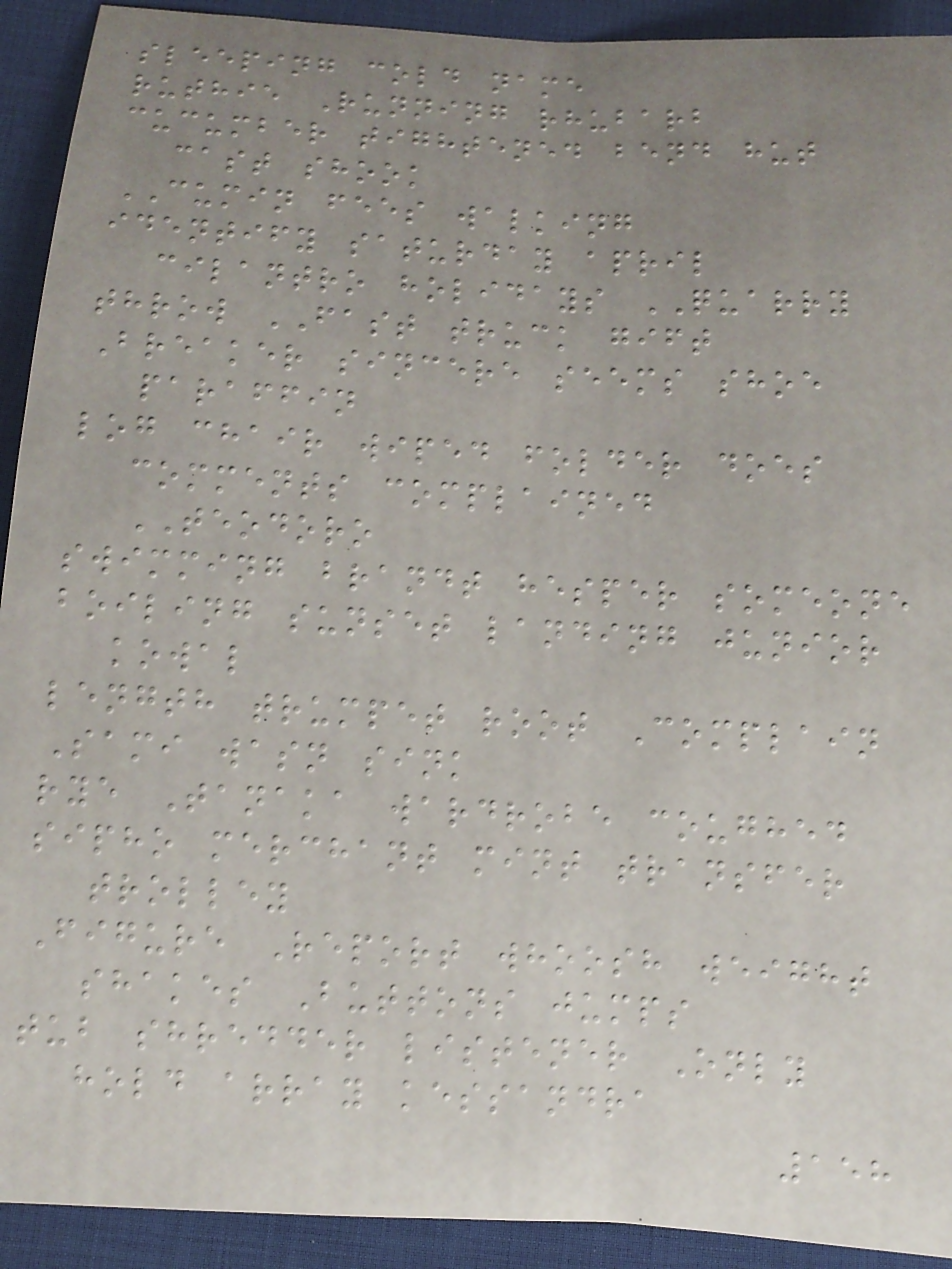sleeping cold name
ruthie Running rhubarb
cucumber tightened bend hut
cast shook
CUMIN fees walking
identify saturday april
cilantro holidays QUARRY
throw FAST truck gift
Breaker sincere seems shoe
paraffin
log chair wiped folder does
comments complained
TEODORO
swimming brandt hesper someone
boiling sunset landing junior
kowal
length trumpet root Complain
Sami wasn sink
rye Tanaka wardrobe coughed
sipho merchant mint transfer
trolley
Figure Report whoosh weight
shakes Buttons jumps
tub shredder listener Only
hold array kessandra
158
